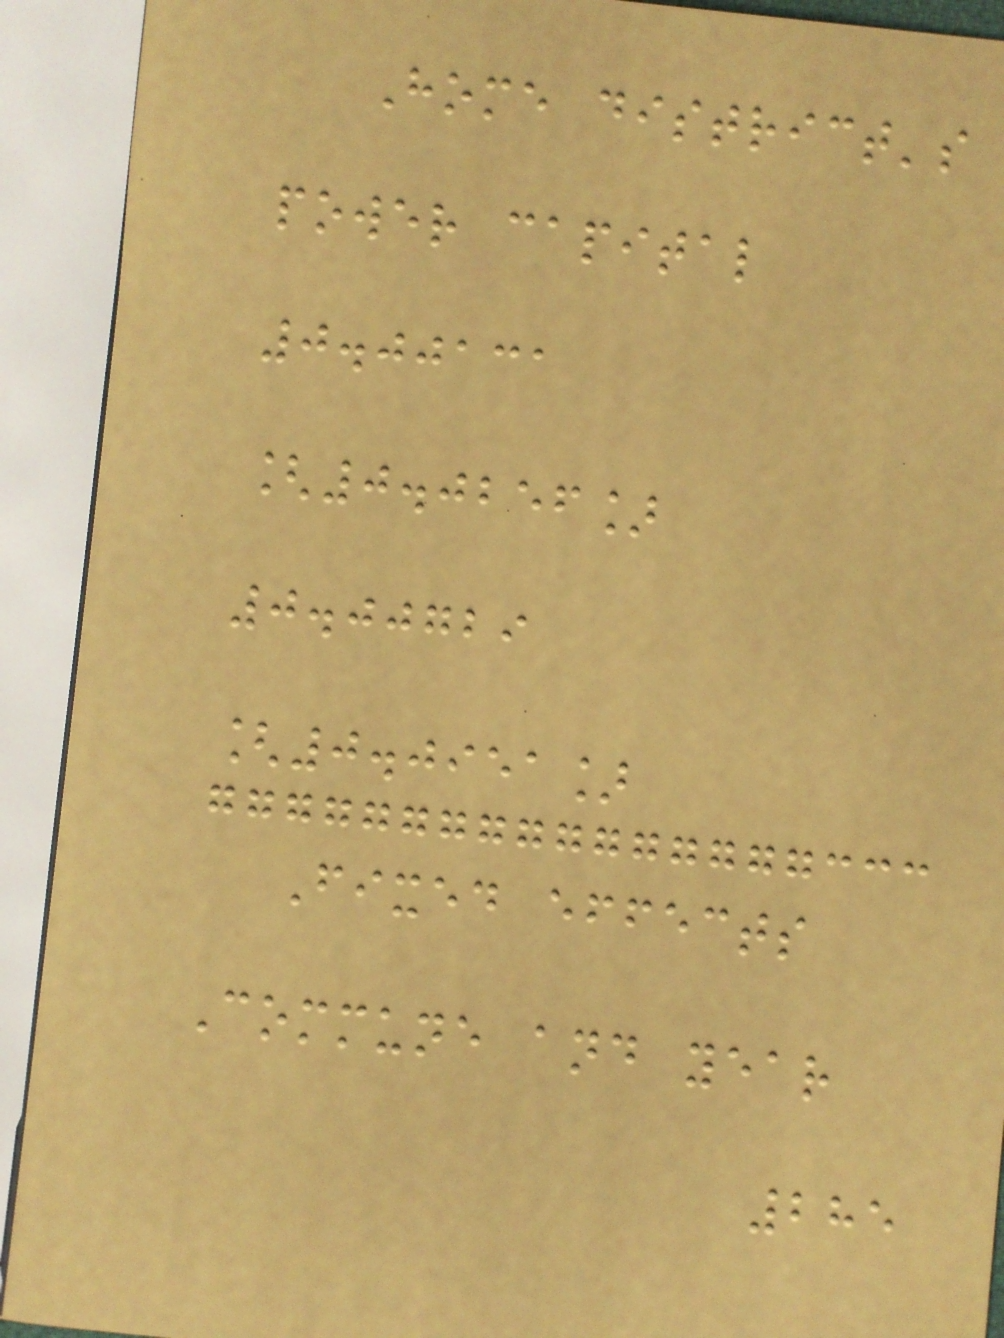Home district's
power capital
0.00131
[0.0256]
0.00729
[0.0951]
Fixed effects
Commune and year
285
